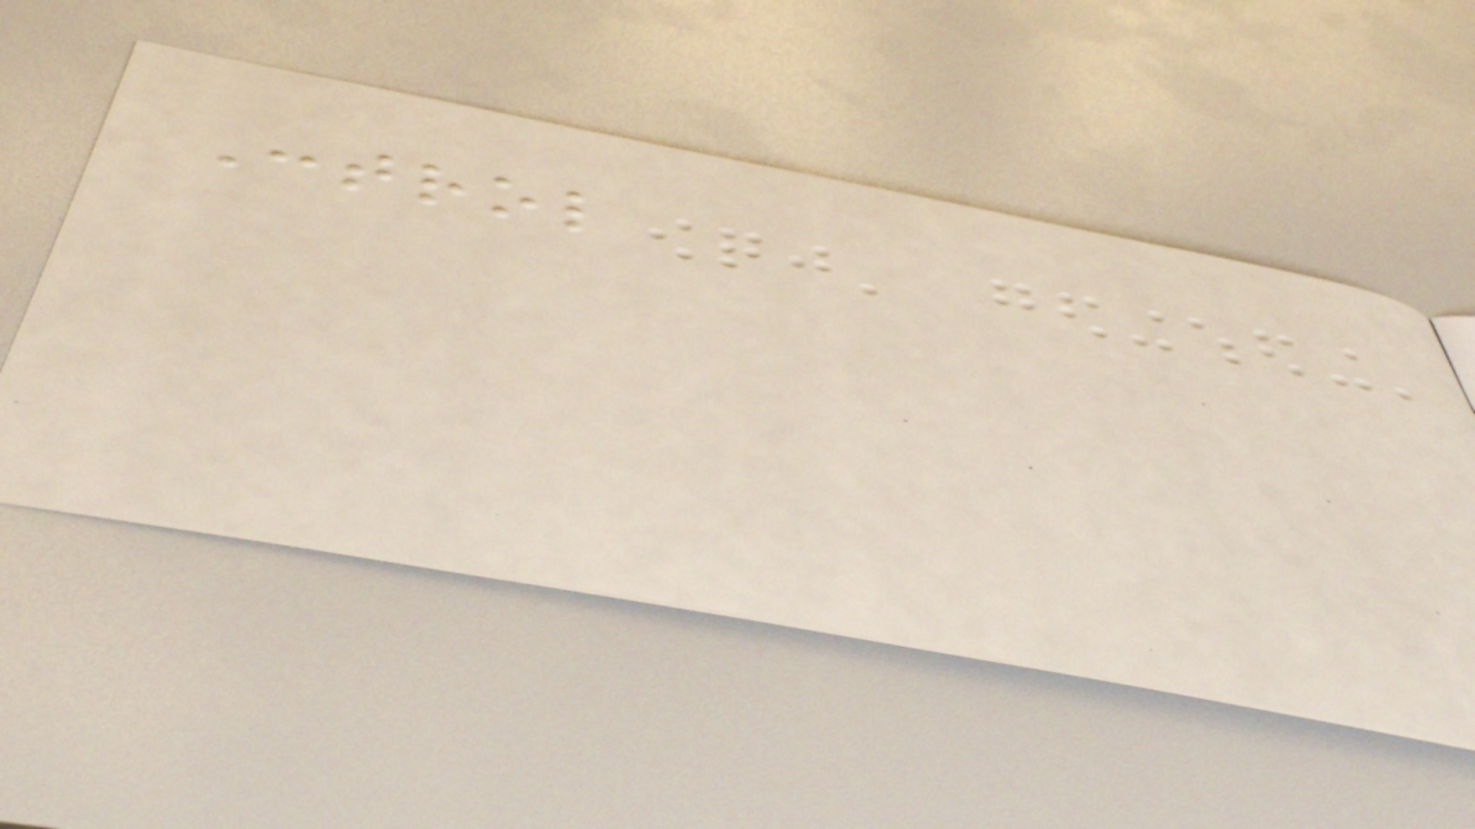Control
